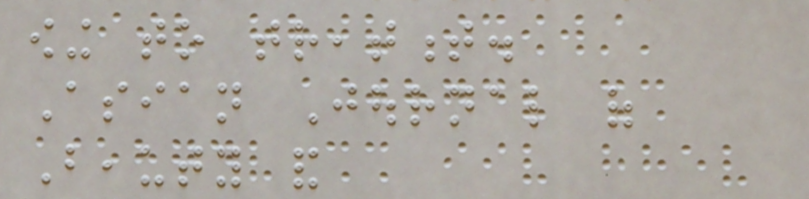owing to treatment.
Asian Journal of
Beauty and
